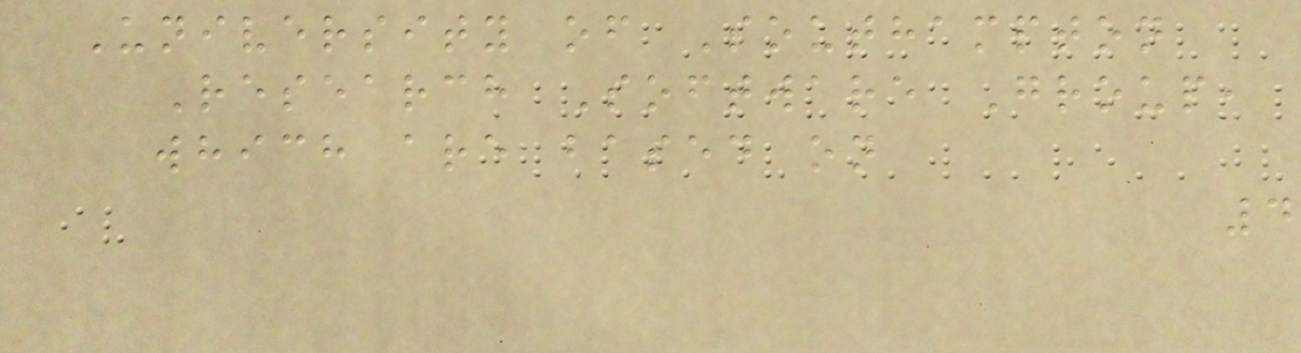University of Southampton
Research Software Group,
which are based on
4
